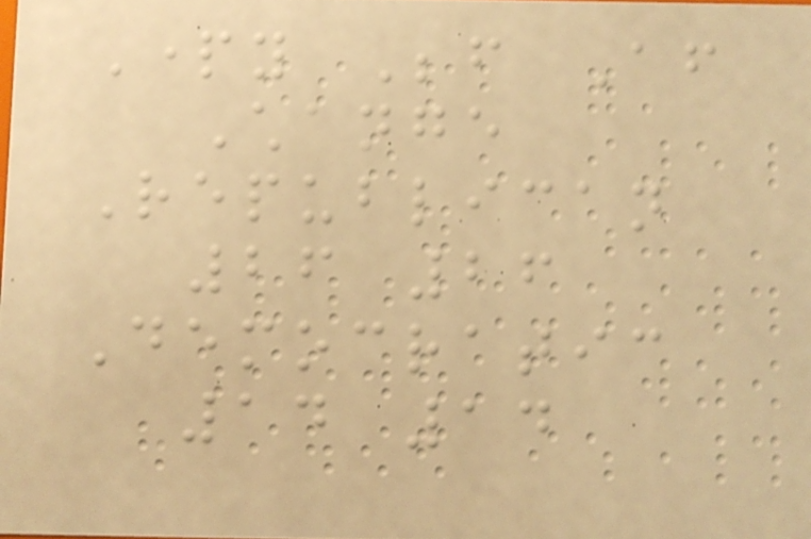Party Before After
Change
Republican
26 26
Democratic
14 14
